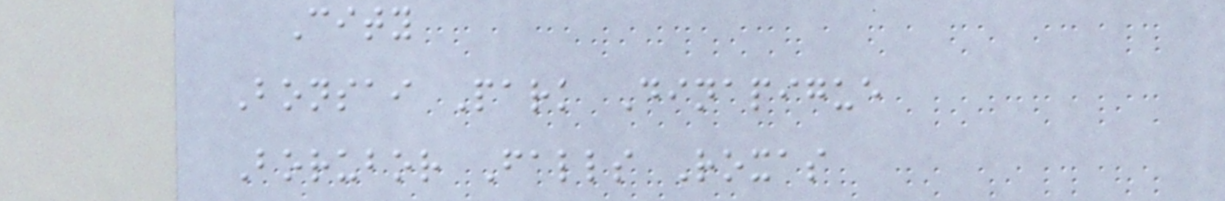City
Bonsai Park Dinapigue
Borubor Falls Roxas
